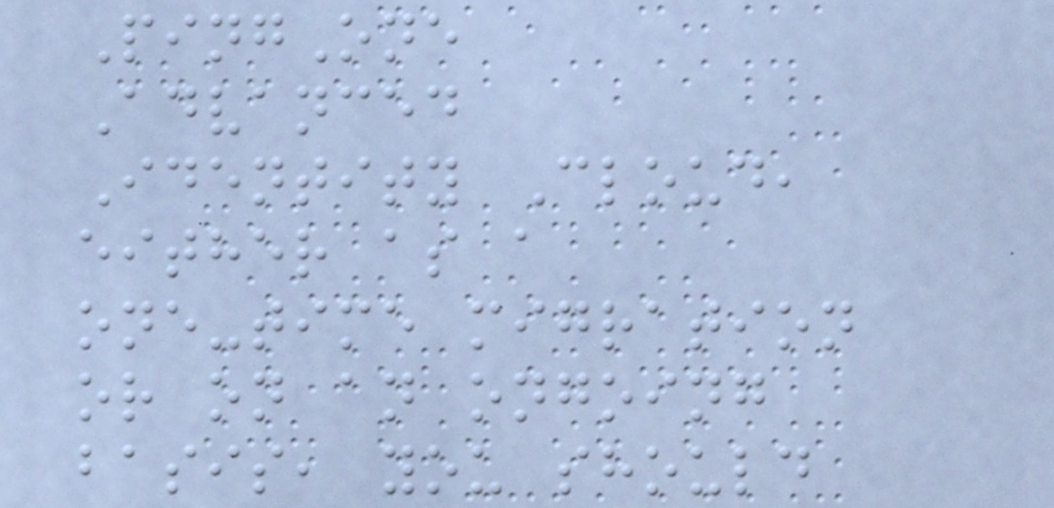PingOne
Advanced
Identity Cloud,
either as a
one-time migration
or on an ongoing
basis, you should
